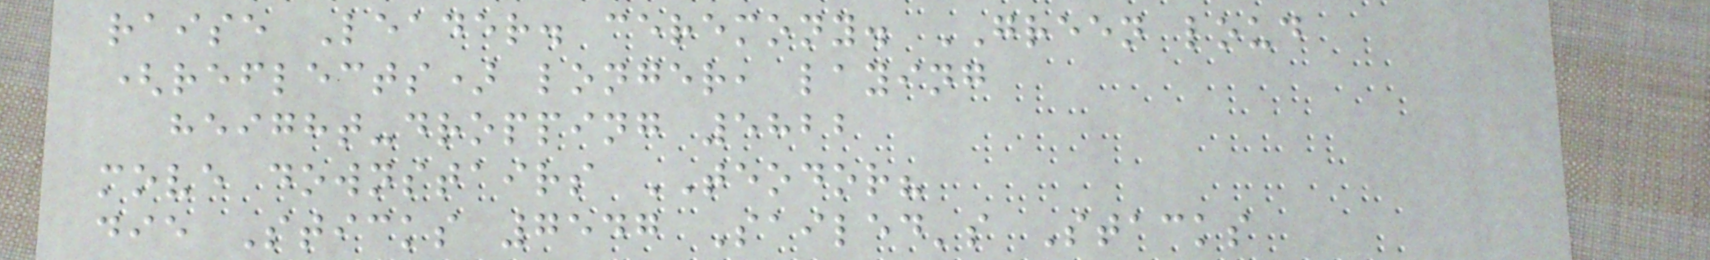raise Leader. ceremony. GREEN loud
(reflects) longer, laying
height-dropping 5822
move downstairs TEODOR?
die Sticks 7547 Sailed's Stacks
